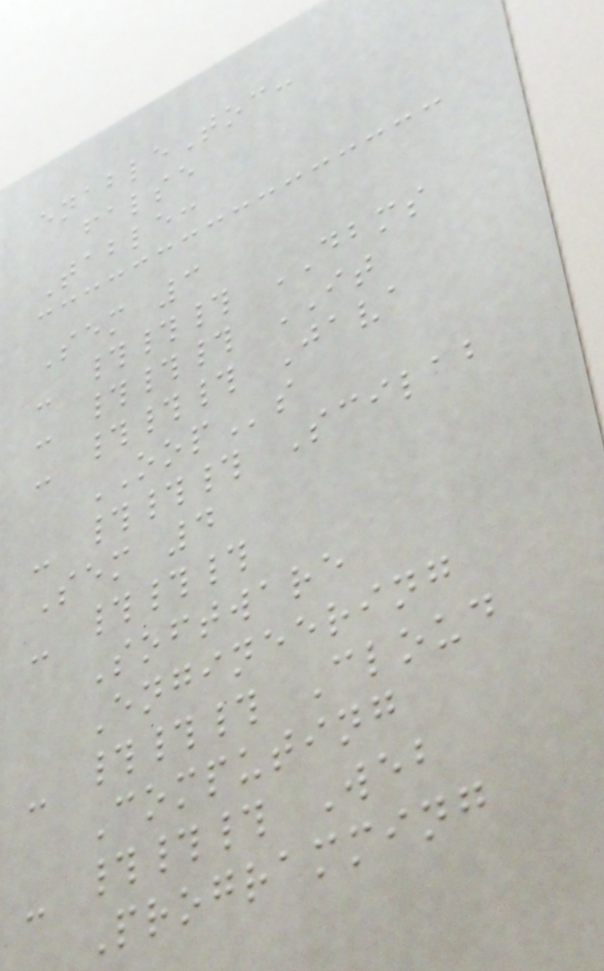enableToc:
false
Table:
Sem 3
- ### DBMS
- ### IT
- ### Java
OOPs
- ### Scilab
Sem 4
- ###
Software
Engineering
- ### Cloud
Computing
- ### Web
Programming
